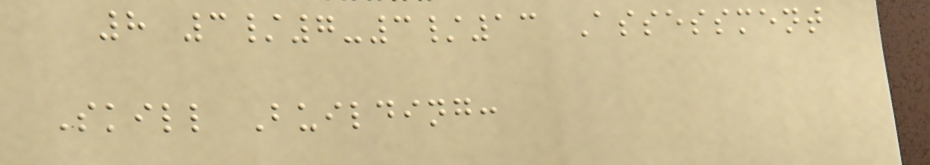8 3/7-3/13 Assessment
Skill Building:
